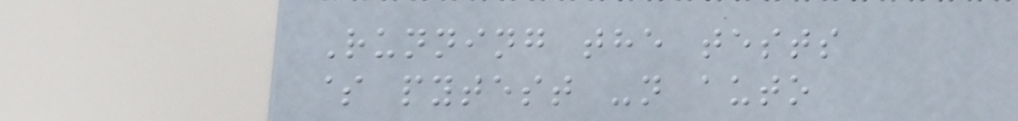Running the tests
$ pytest -n auto
